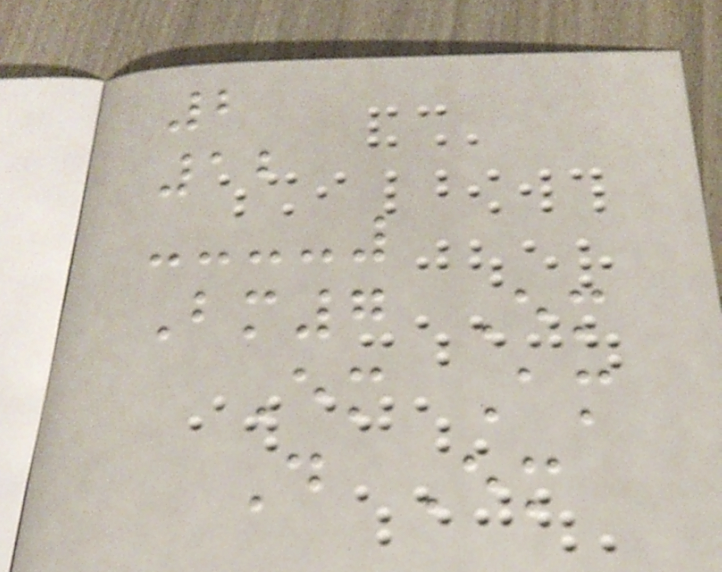2
12
Bm7 Em
Em Am
D Em
